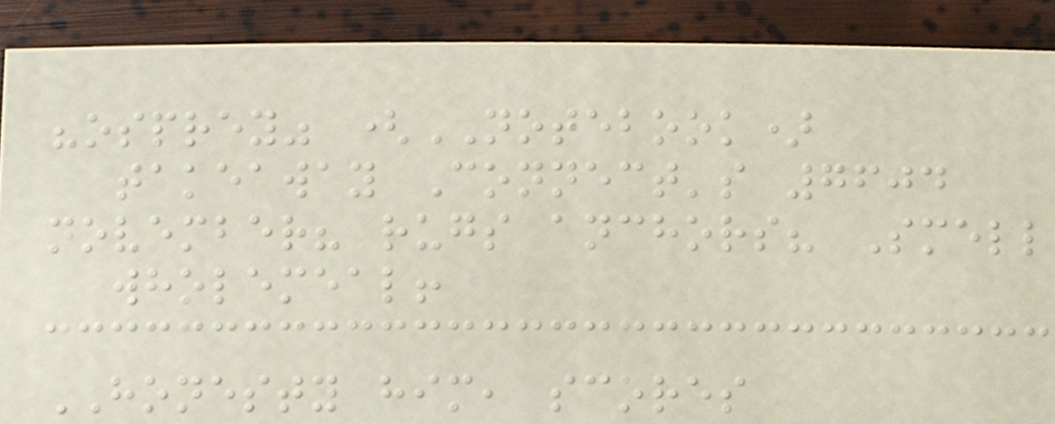"osprey" (NOTEBOOK)
takeaway Connect's 7604
november? rugs anchors? Smell
wholemeal!
HONESTY him, scores
